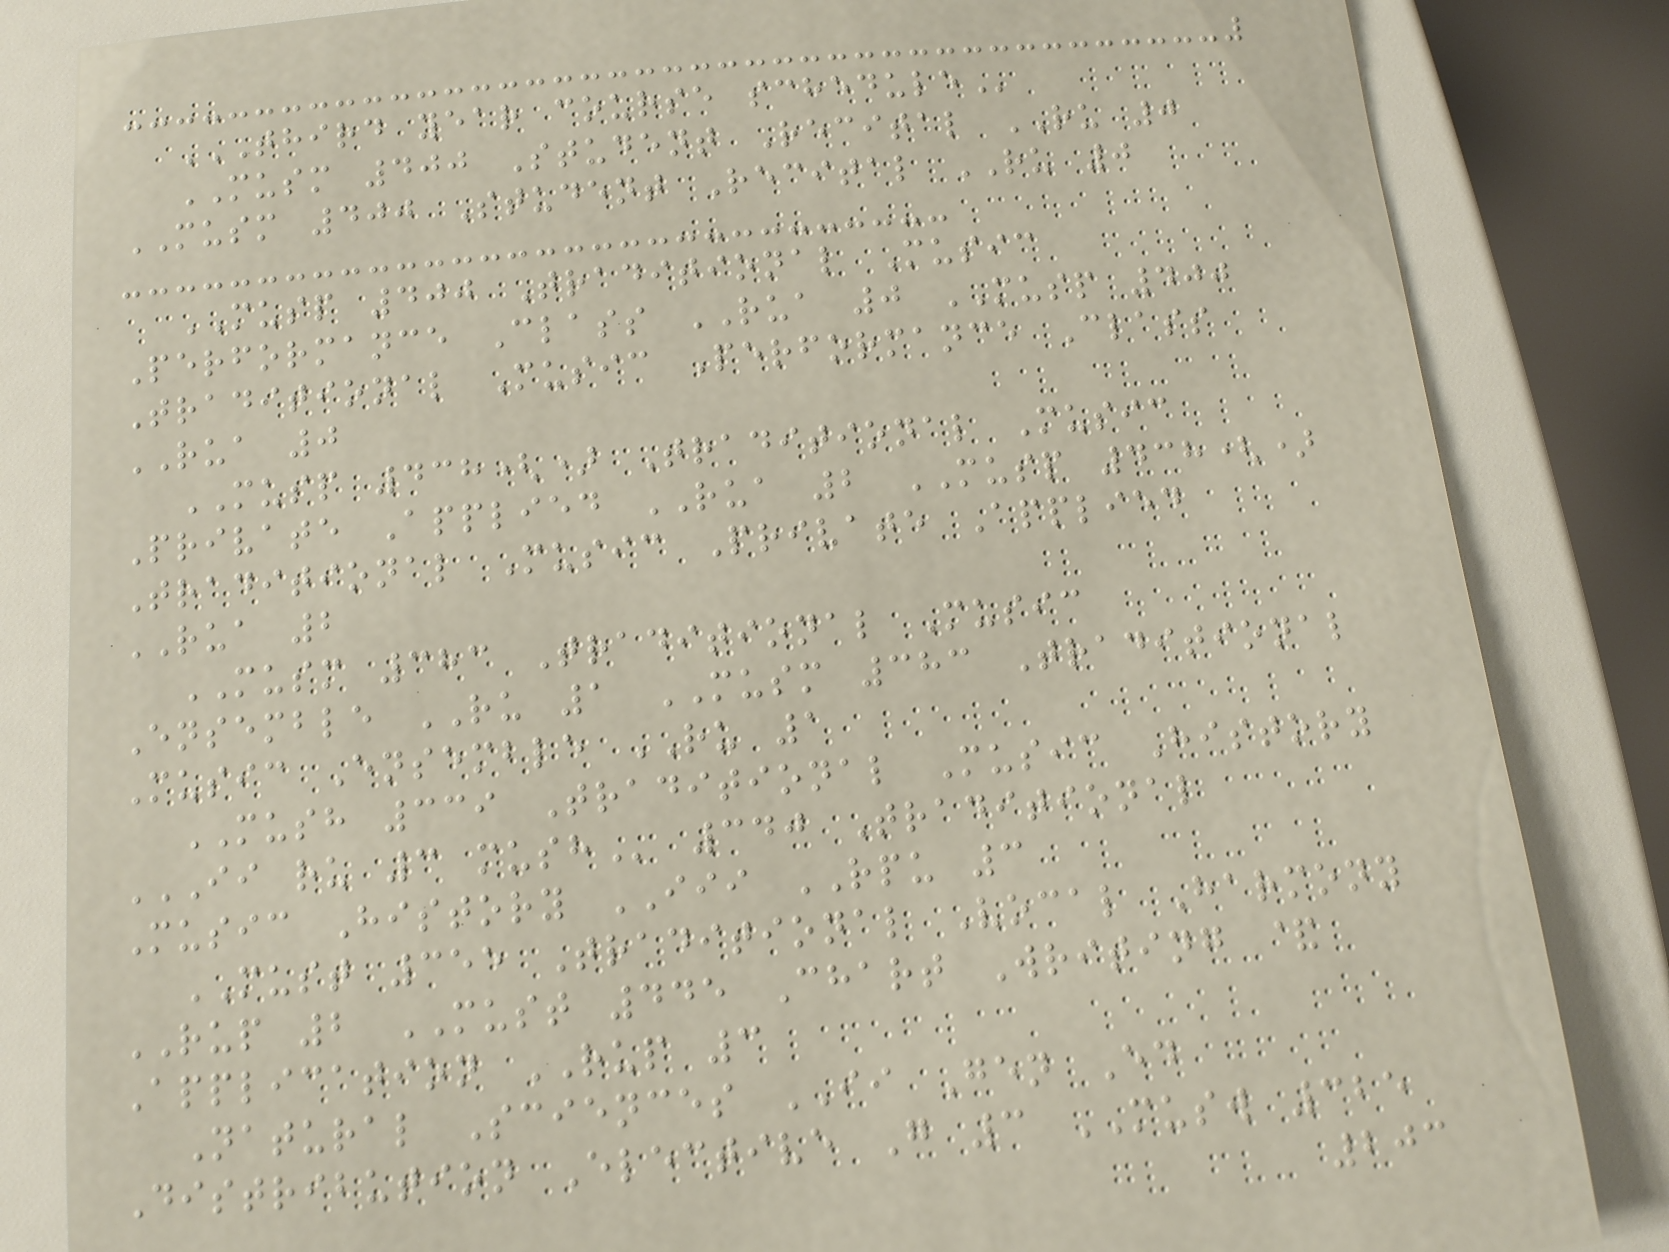THIRD YEAR COURSE SCHEDULE
MUSM 400 Student Recital RU 0
MUSM 400 Student Recital RU 0
MUSP 400 Traditional Music
Performance Class RUA 0 MUSP 400
Traditional Music Performance Class
RUA 0
MUSP 438() Traditional Music
Private Applied RUA 2 MUSP 438()
Traditional Music Private Applied
RUA 2
MUSM 383 Traditional Music
Ensemble RU 1 MUSM 383 Traditional
Music Ensemble RU 1
MUSH 339 Traditional Music History
II RU 3 MUSH 340 Traditional
Music History III RPU 3
MUST 355 Traditional Vocal Harmony
RUP 2 MUST 445 Chart Writing &
Application RUP 3
Natural Sciences II Gen Ed
Distribution Elective G 3 MUSW 325
203
